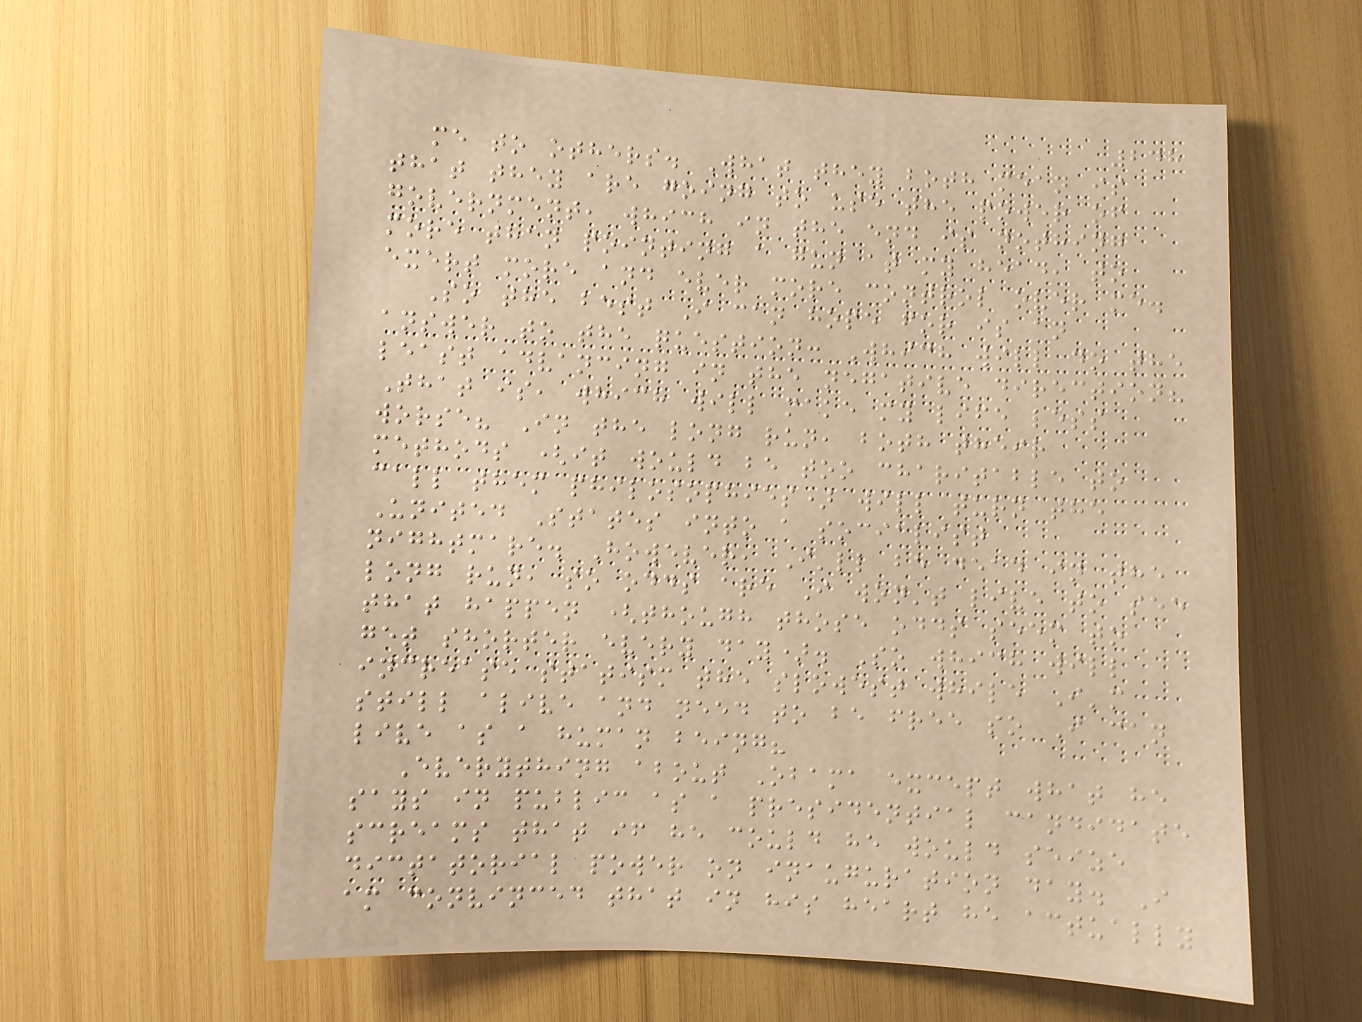248
me to others. What they both mean is
that they are going to use the power of
government, which in the end is nothing
more than pointing a gun at my head, to
exert more and ever more control over me.
So the best I can hope for is an
answer to the question: Which will do the
least advancing in the negative direction?
That is, which will make my life less
worse? In the long run, both their
methods (it would be too charitable to
call them philosophies) will turn the
United States into a socialist
nightmare. However, I'll be dead in the
long run, so odds are I won't live to see
that happen (though those odds seem to
get shorter every day). So which will
increase statism the slowest while I'm
still alive and need to be free so I can
live as a human being?
Everything about Obama except what he
says in public as a presidential candidate
screams that if he could he would seize
dictatorial power on inauguration day. I
am convinced that in his heart he actually
